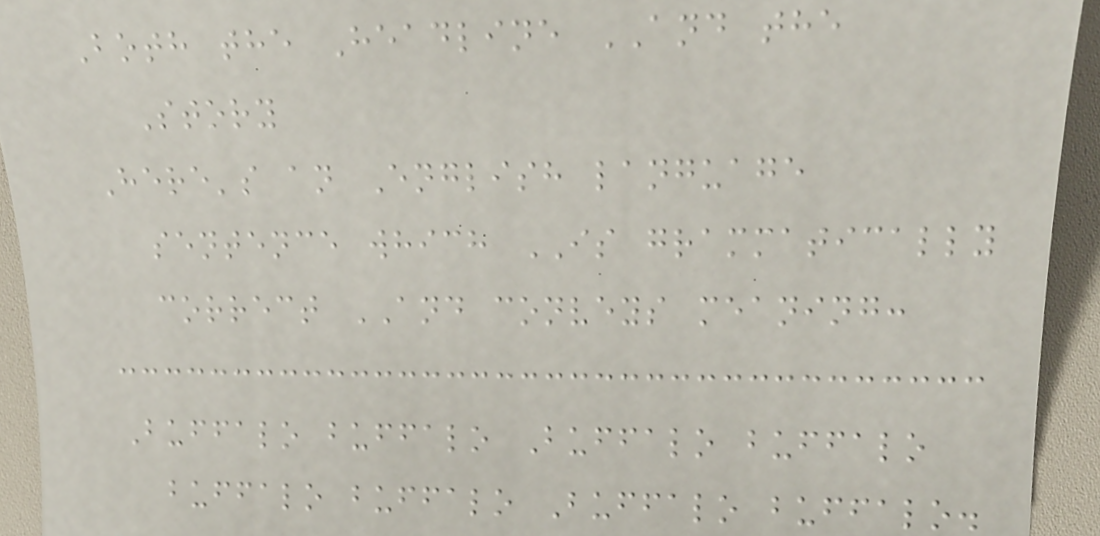Both the Headline AND the
Story
Here's an English language
sentence which IS grammatically
correct AND conveys meaning:
Buffalo buffalo Buffalo buffalo
buffalo buffalo Buffalo buffalo.
